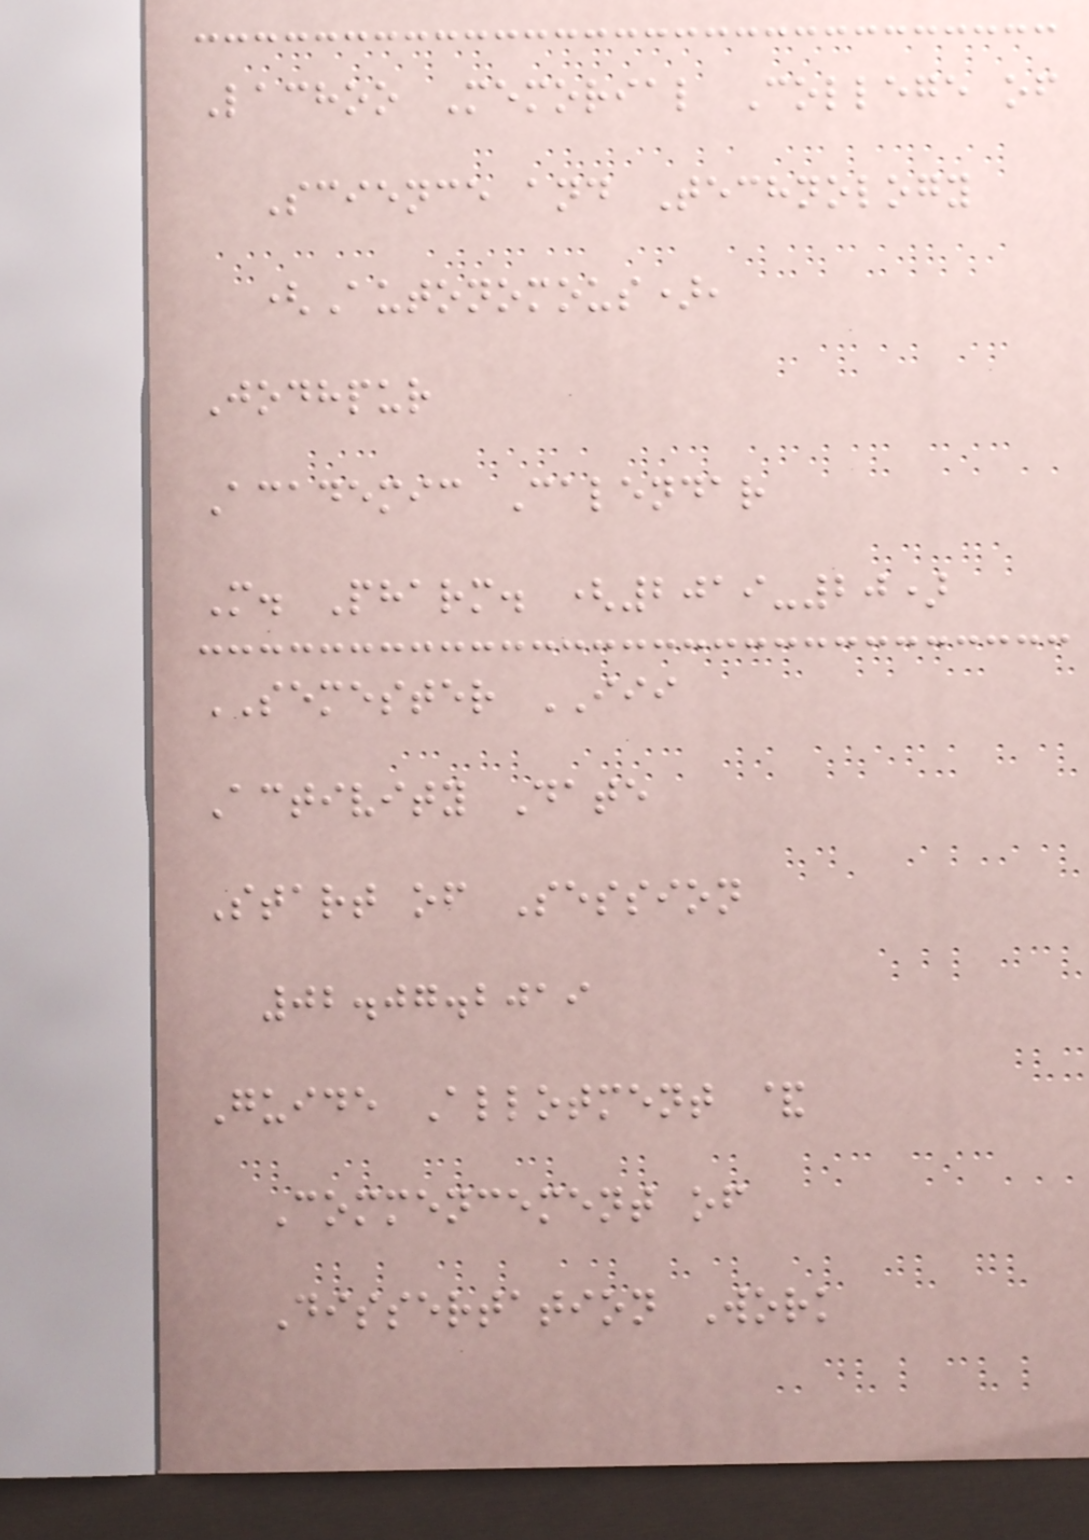Lachoo Memorial College of
Science and Technology
(Autonomous),
Jodhpur
Academic Calendar
M. Pharm. (2019-20)
SEMESTER III
Activity Date
Start of Session
02.07.2019
Guide Allotment &
Commencement of
Dissertation Work
